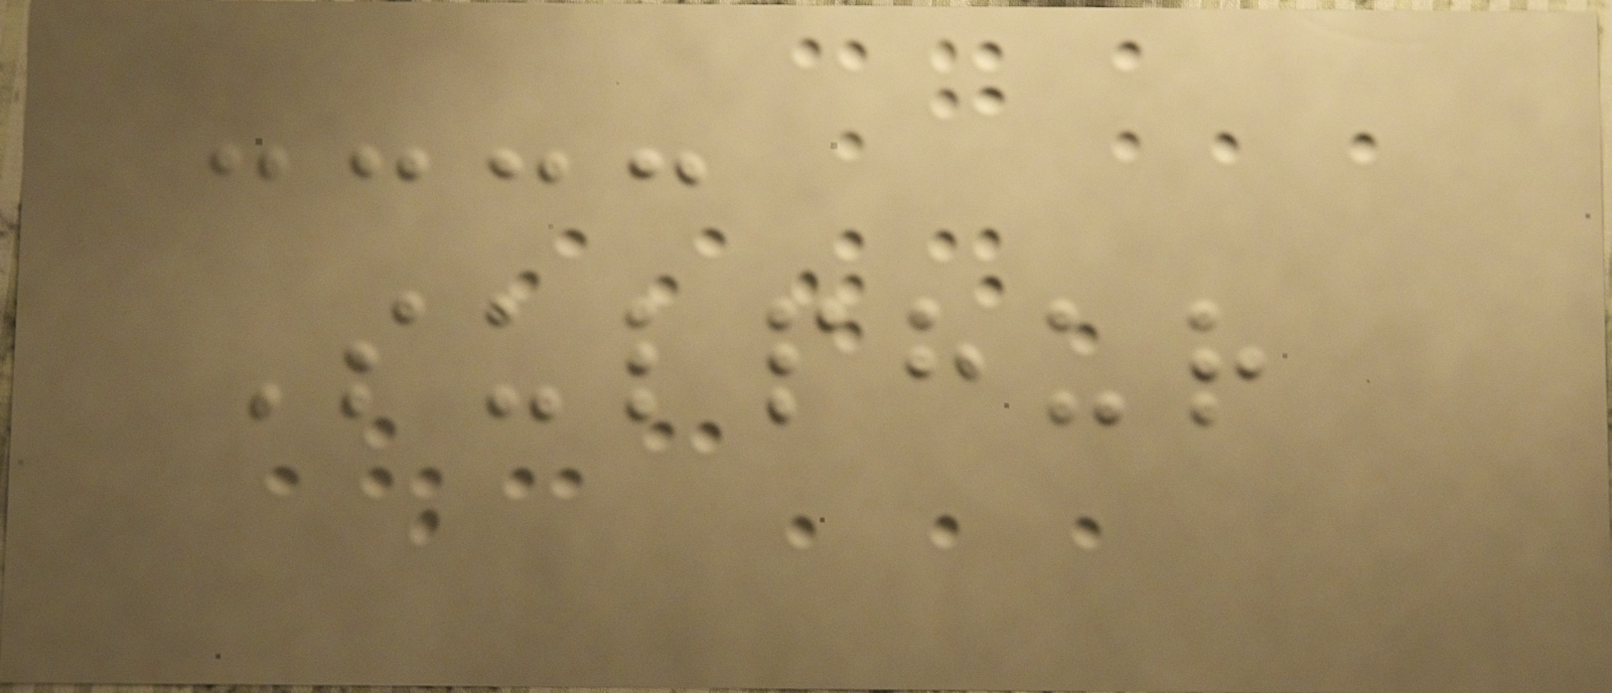Sulphur
